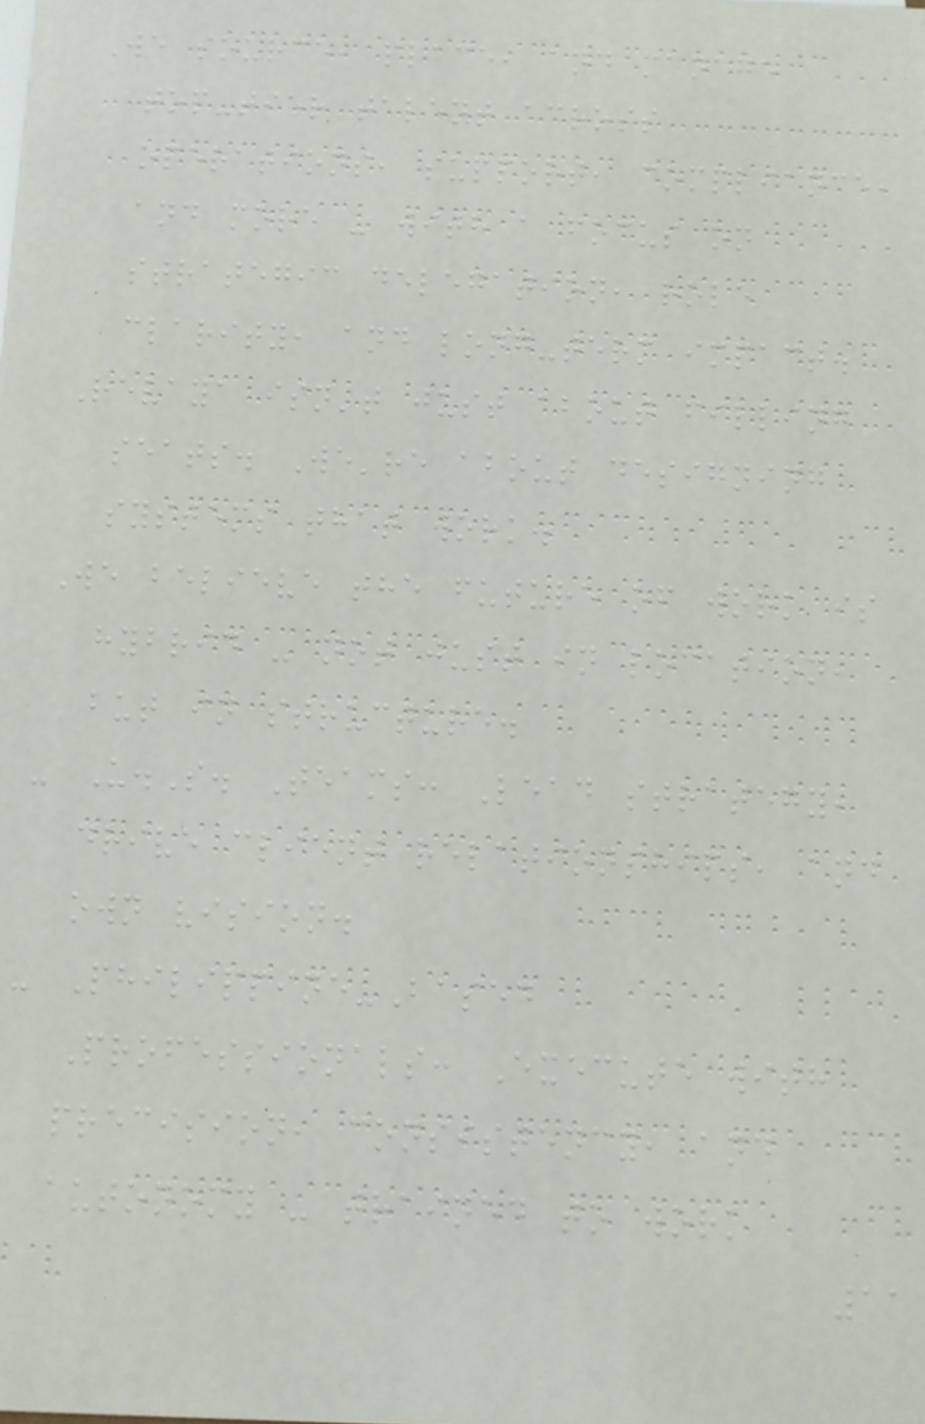We source, place, and manage
top-tier talent across
operations, support, compliance,
and more - with a focus on
strategic delegation, role
clarity, and long-term impact.
Revaya isn't just about filling
seats. We're about designing
systems that work.
We believe the future of work is
hybrid - not just in location,
but in structure.
- U.S. Teams: Lead strategy,
drive client relationships, and
own vision.
- Philippine-Based
Professionals: Execute with
precision, consistency, and
autonomy - trained to work
11
